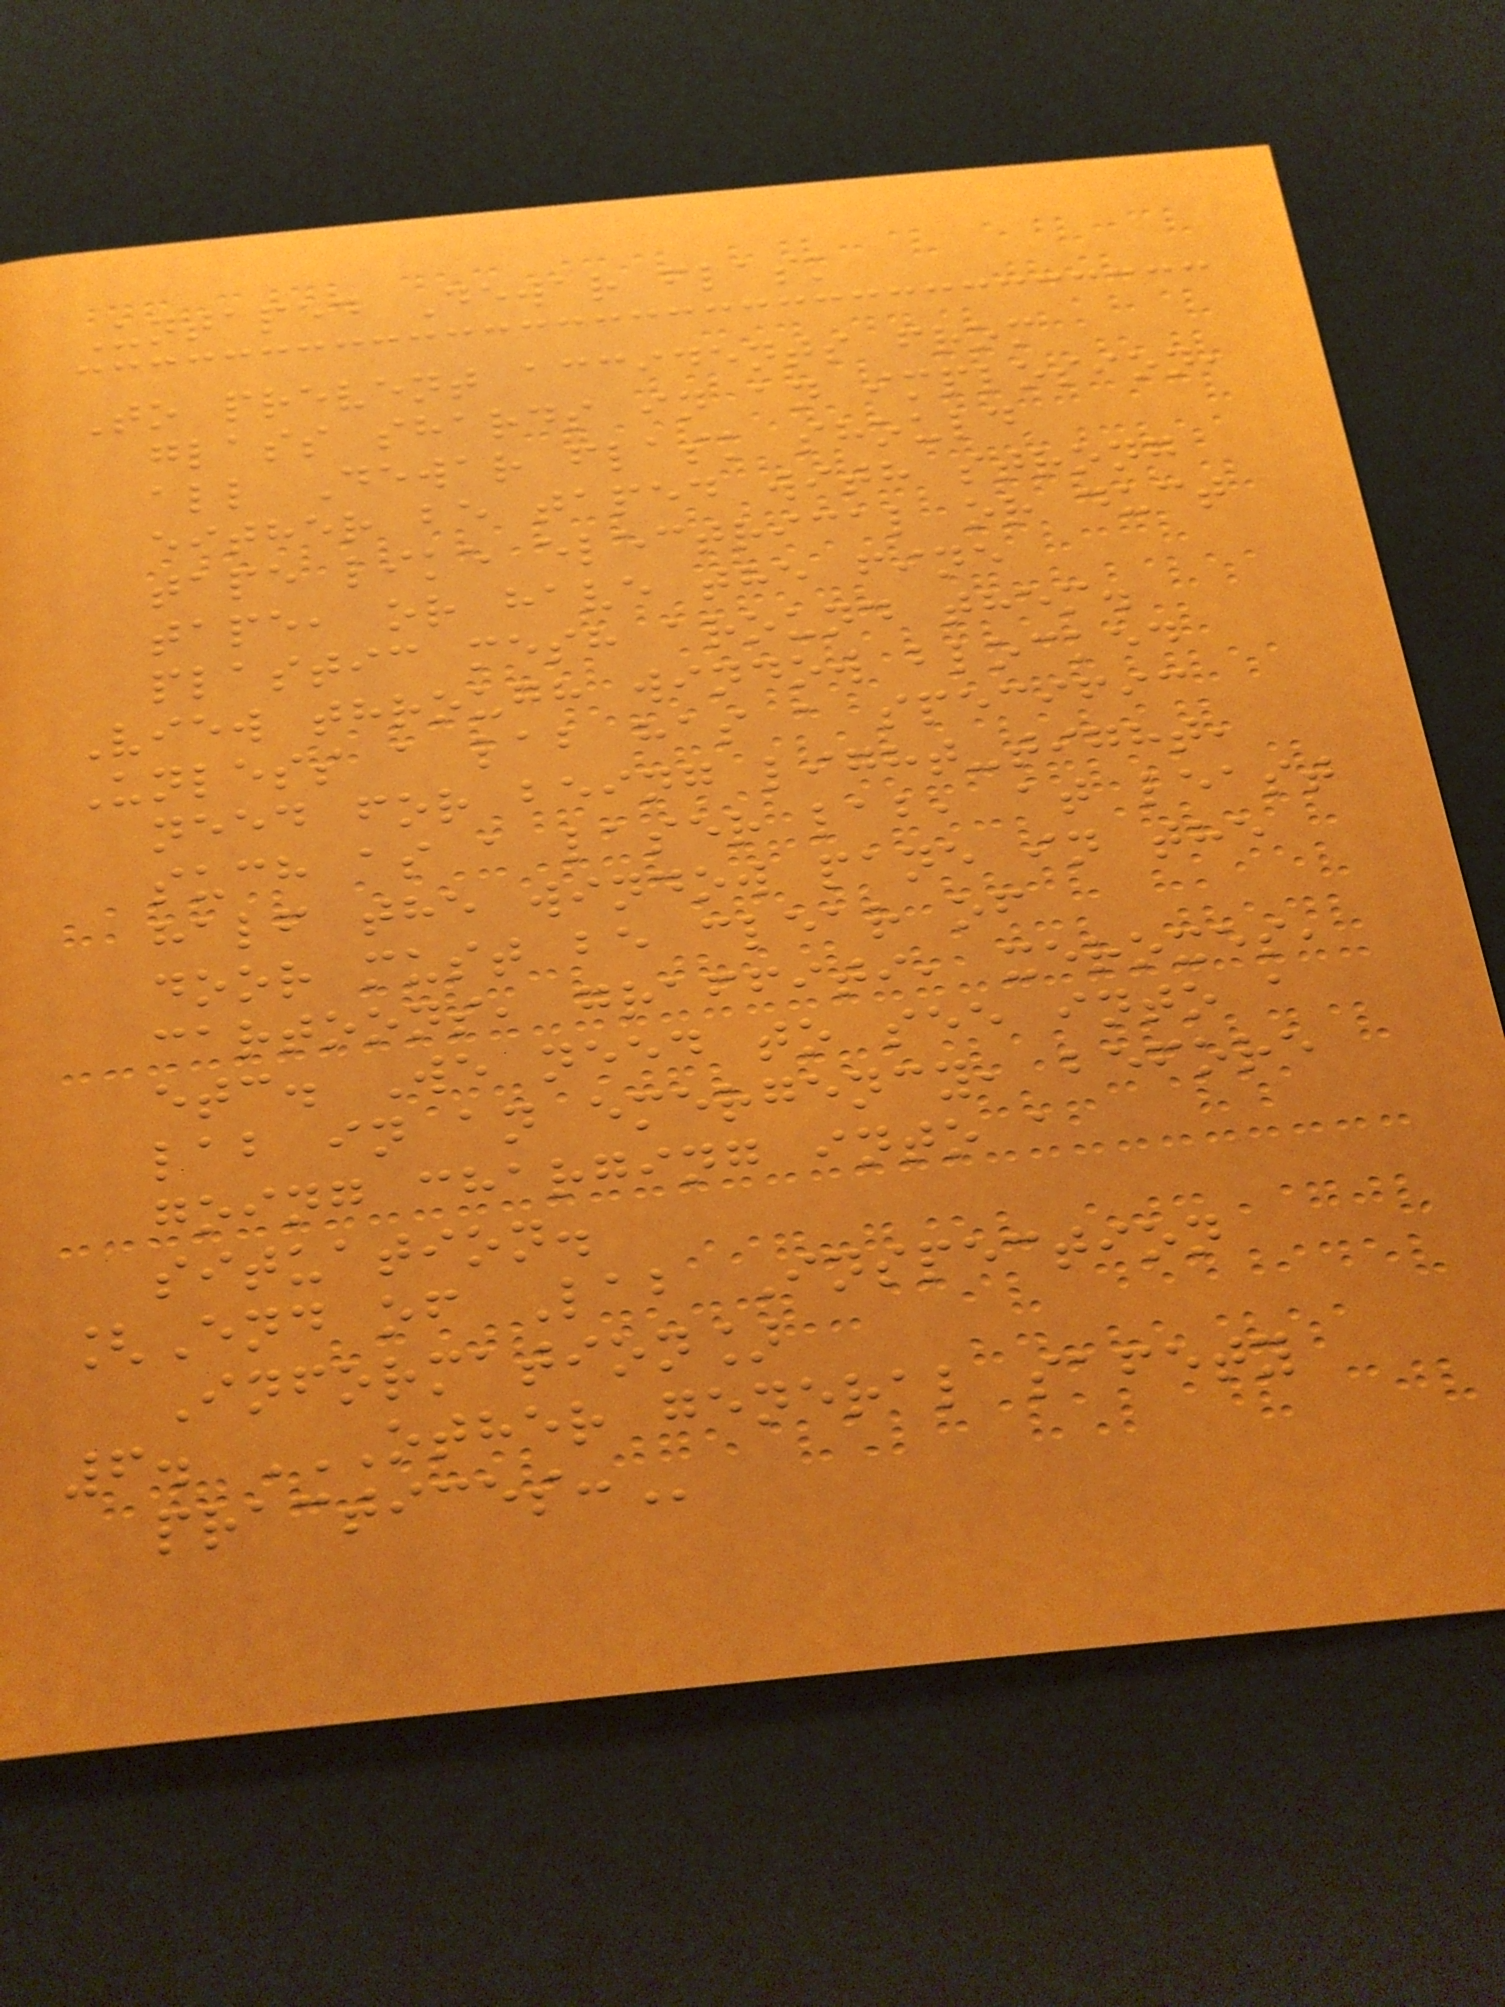Untaped Dewar flask
To prevent accidents from
glass shards in an implosion,
all Dewar flask should
either be taped with strong
tape like electrical or duct
tape, or have the fine
plastic mesh around them.
View through window blocked
Unless a lab has a specific
need for being light-tight,
such as a laser lab, at least
half the window pane in the
door must be clear of
cartoons, graffiti, xeroxes,
etc. We need to see into a
lab in an emergency, before
going charging into a
situation.
[End of Lab Inspection
Information]
6. OTHER GENERAL SAFETY
PRACTICES:
